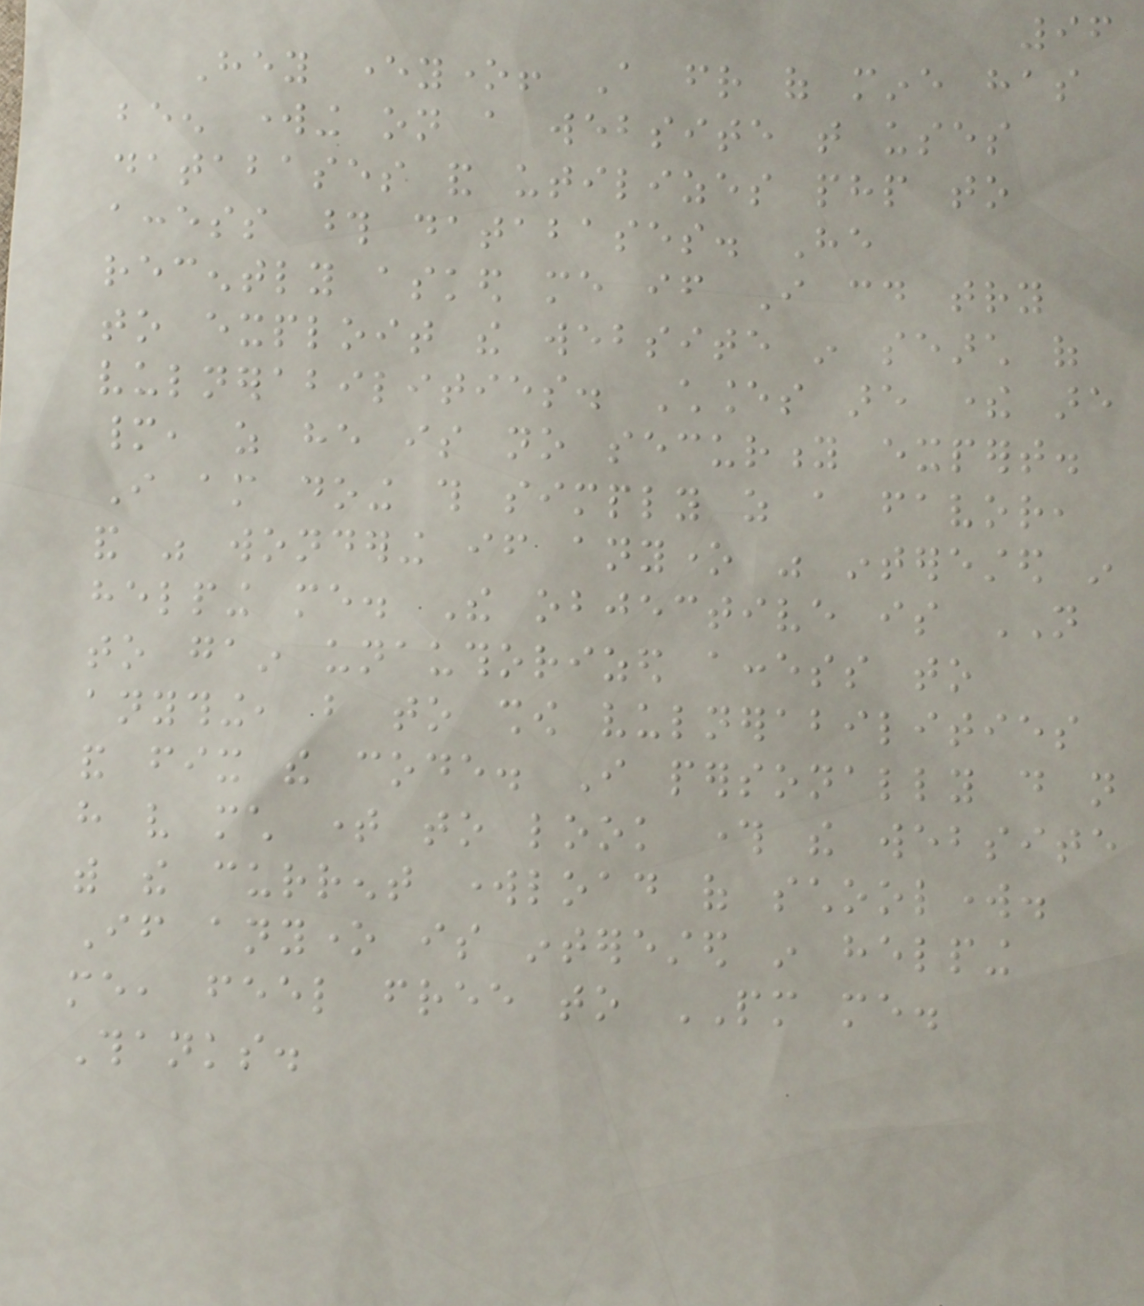96
Hey everyone! A friend of mine has
been working on a website that uses
databases and utilizes php to
access those databases. He
recently asked me if I could try
to exploit the website in search of
vulnerabilities. Chances are there are
many, as he is no security expert.
I am doing this simply as a favor,
and was wondering if anyone was interested in
helping me. The objective is NOT
to gain unauthorized access to
anything, but to show vulnerabilities
and fix the code. I personally do not
have very much time to look through the website
with the current workload of schoolwork.
If anyone is interested in helping
me, feel free to PM me.
Thanks.
